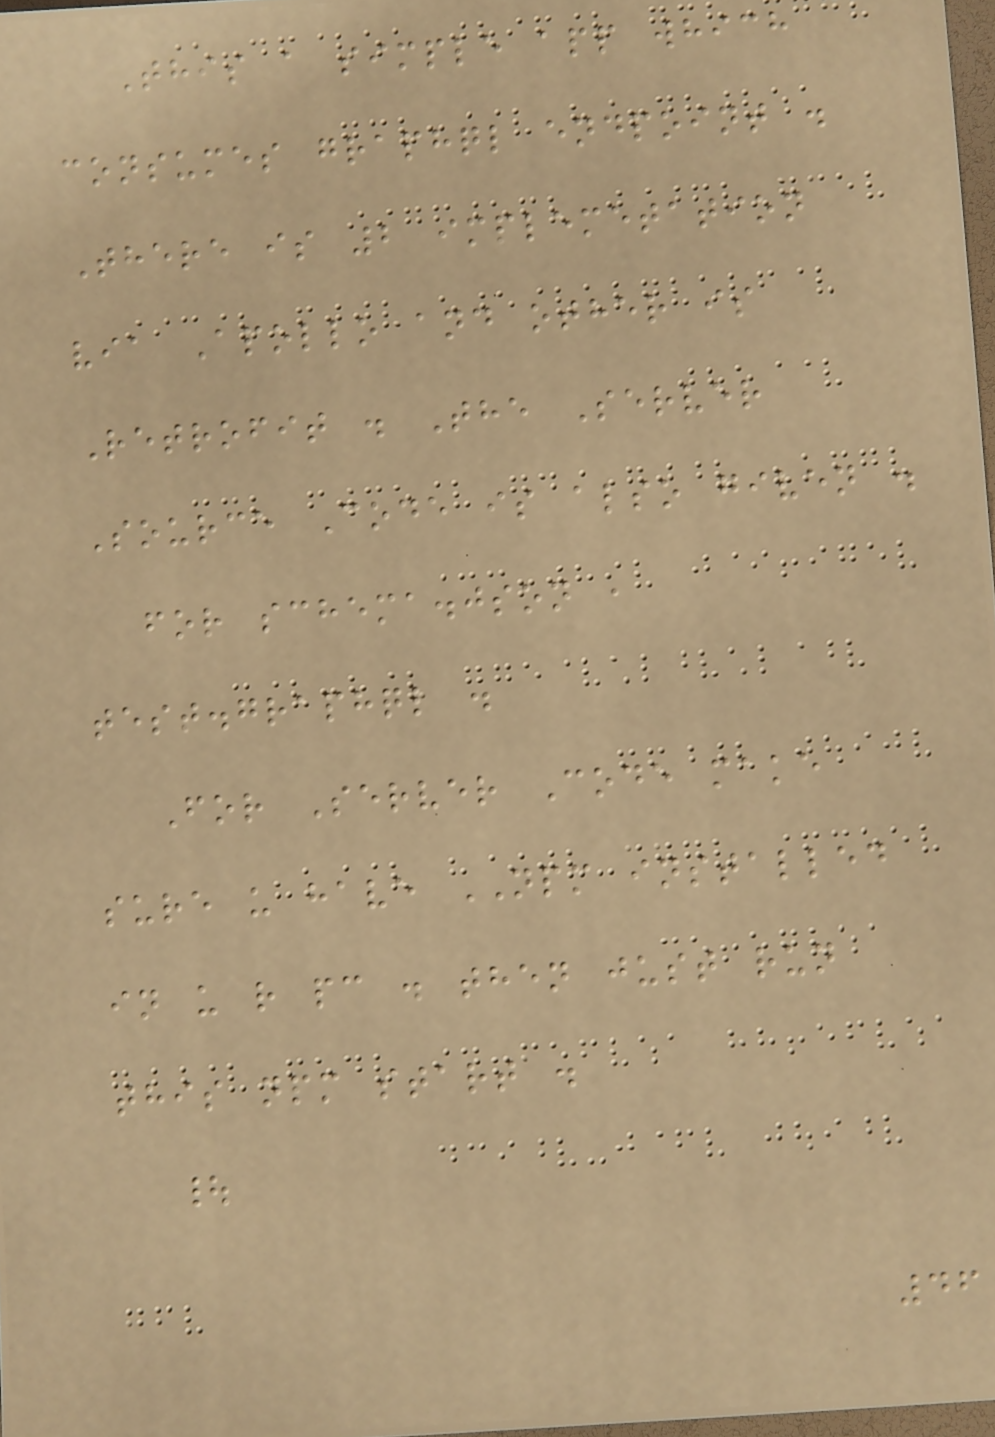This a simple app which
consumes graphql endpoint .
There is 2 implemetation
via Apollo and other is
Retrofit . The Server
Source Code is also given .
for schema.json ,
test.graphql .
For Server Code make
sure u have NPM installed
in u r pc . then just run
this npm start .
|
46
